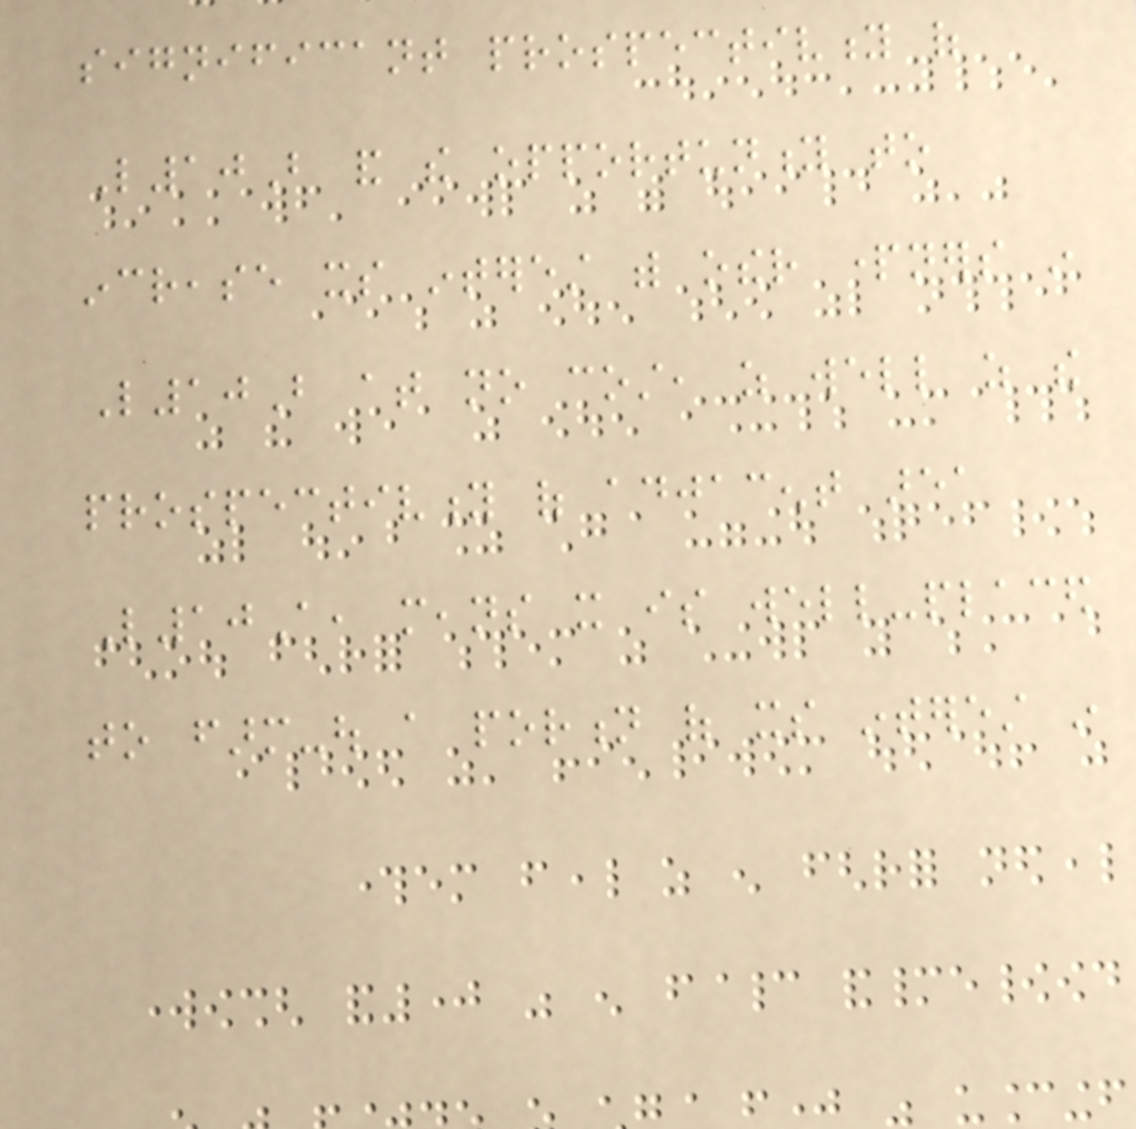significant prospectivity of
L10B and the opportunity to
increase its interest with other partners in
L10B at no cost, as well as the
prospectivity of adjacent area
L10A, means it is well-placed
to farm-out a portion of its interest in
